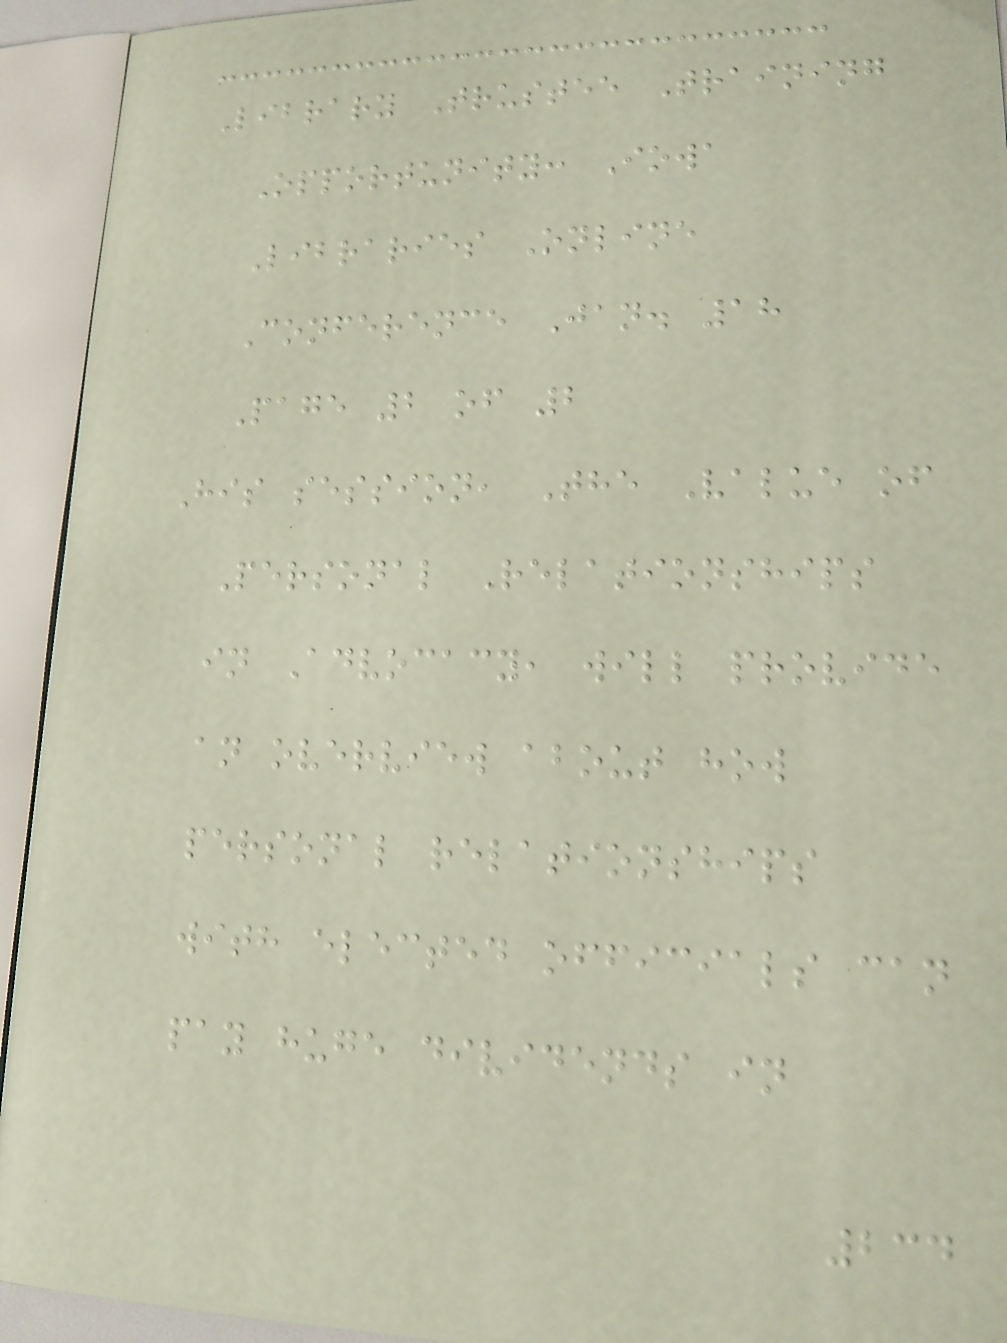Library Trustee Training
Opportunity: Iowa
Libraries Online
Conference Jan. 18
Page 2 of 2
His session, The Value of
Personal Relationships
in Advocacy, will provide
an overview about how
personal relationships
with elected officials can
pay huge dividends in
234
